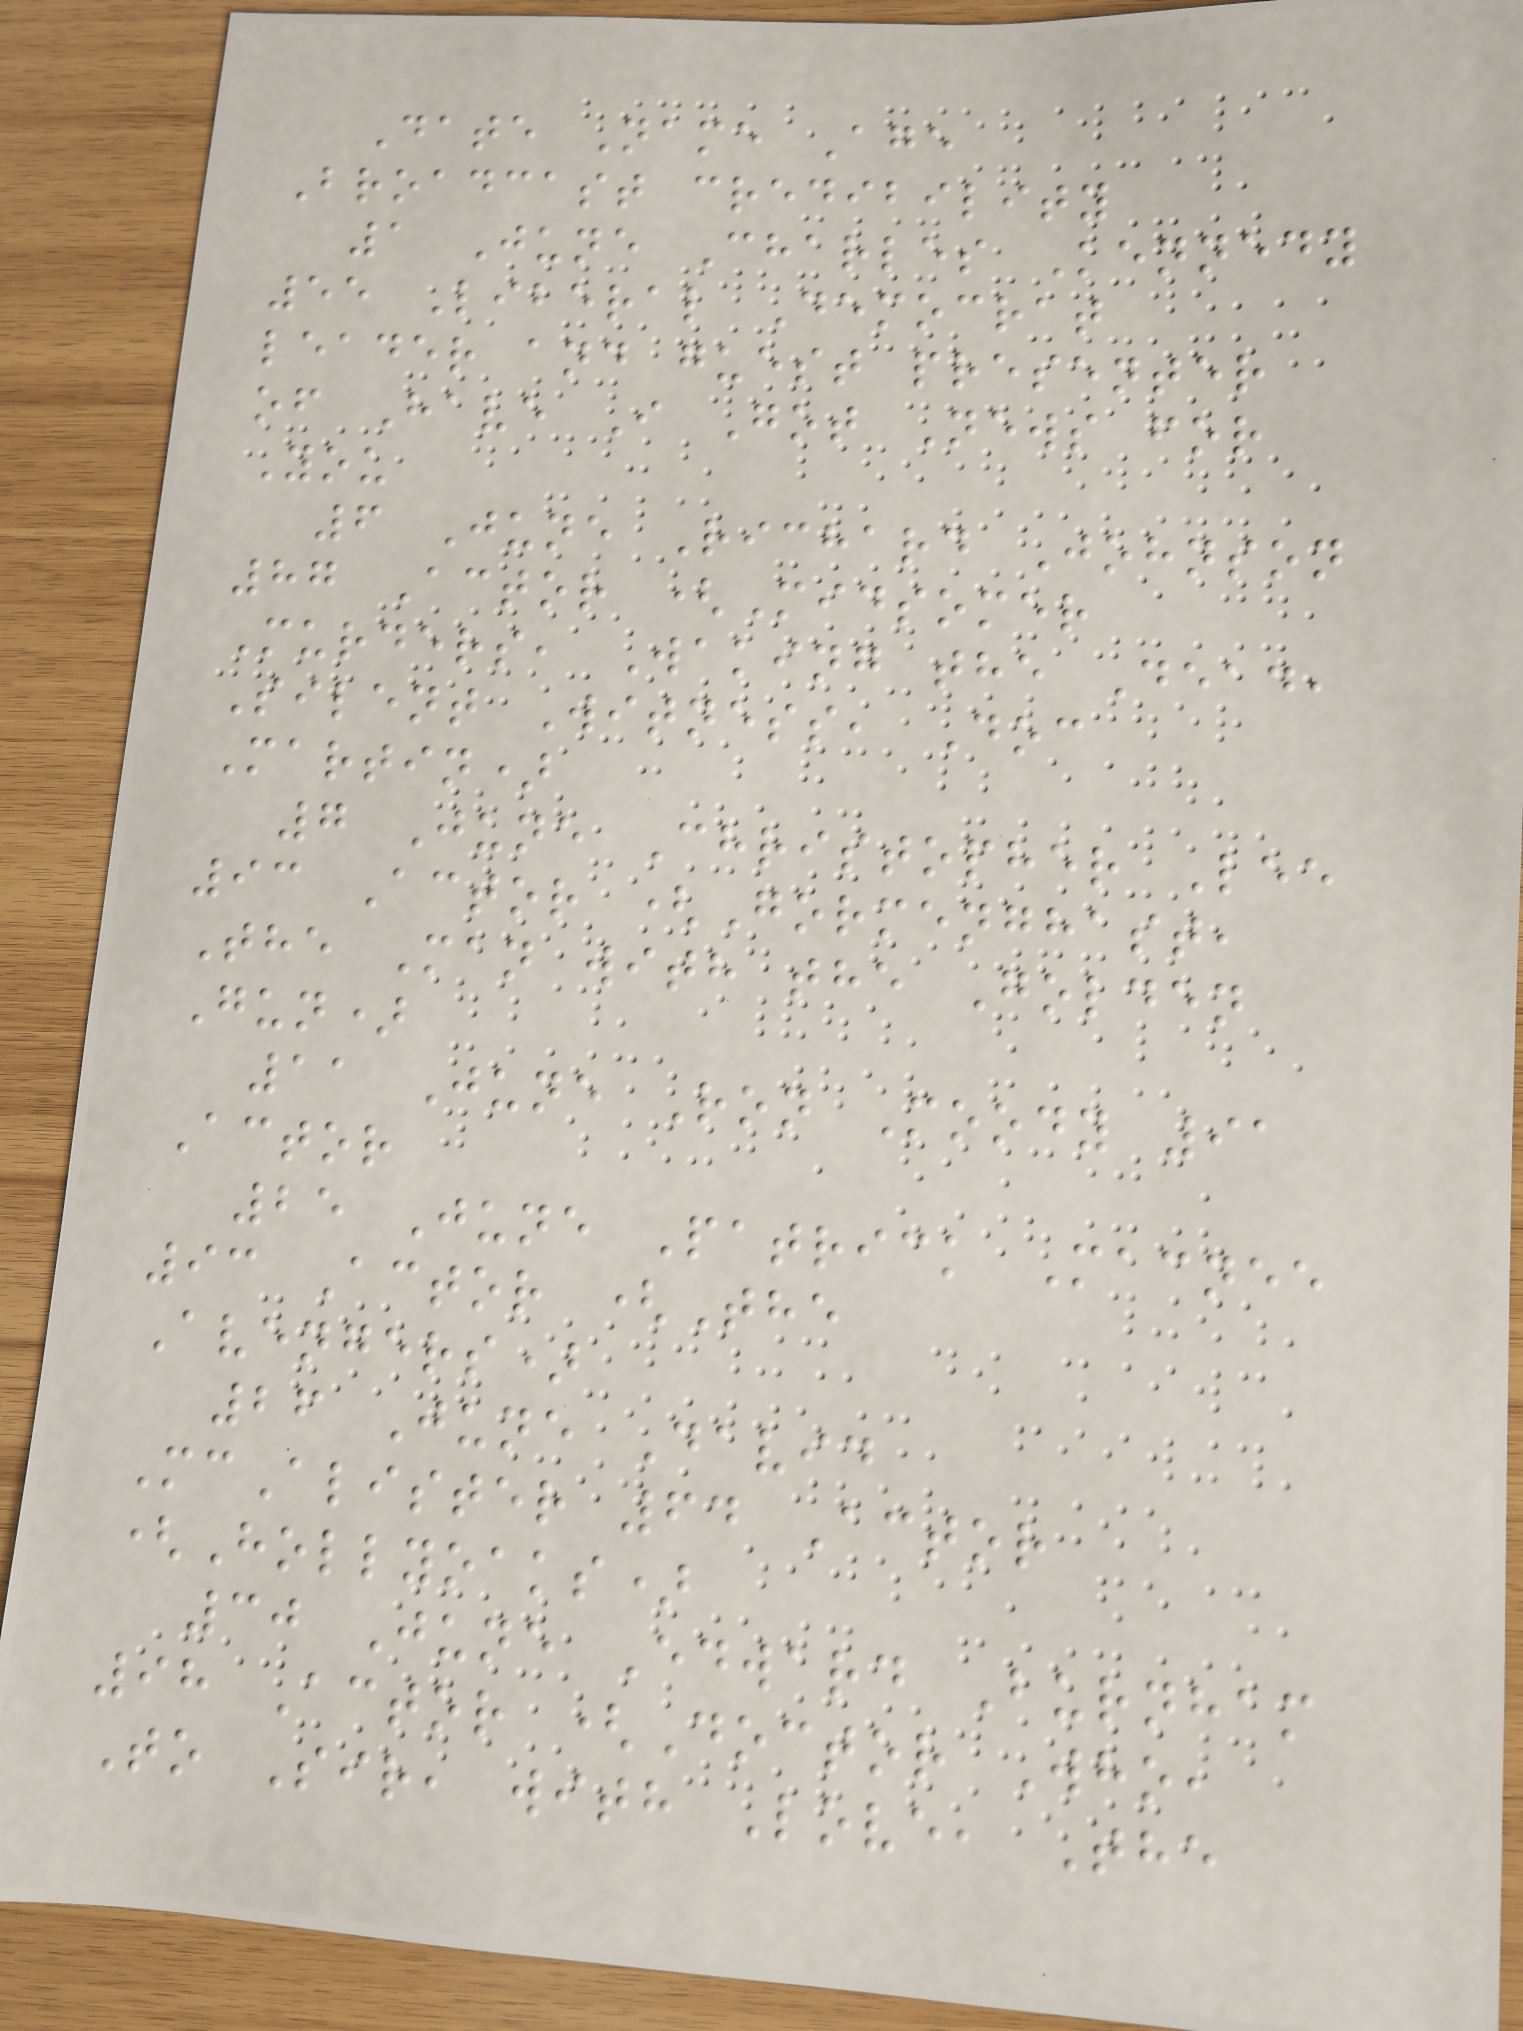Date Name Age
Broadcast credibility
1 June Charles Kennedy
55 Liberal Democrat
leader and guest presenter
of Have I Got News for
You
6 June Richard Johnson
87 Actor (Midsomer
Murders, Waking the Dead,
Silent Witness, Doc
Martin)
7 June Christopher Lee
93 Actor (Gormenghast,
The Man with the Golden
Gun)
11 June Ron Moody 91
Actor
25 June Patrick Macnee
93 Actor (The
Avengers)
26 June David
McAlister 64 Actor
(Hollyoaks)
30 June Edward Burnham
98 Actor (Doctor Who,
To Sir, with Love, The
